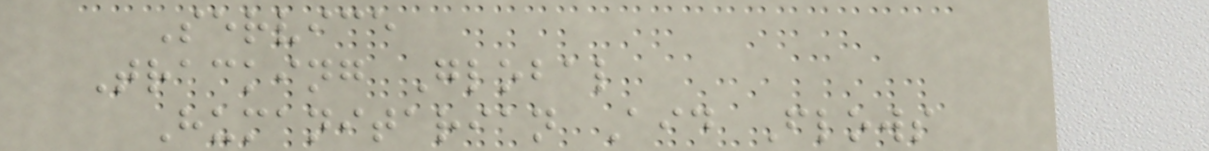Service
Tracking Global
Humanitarian Aid Flows
